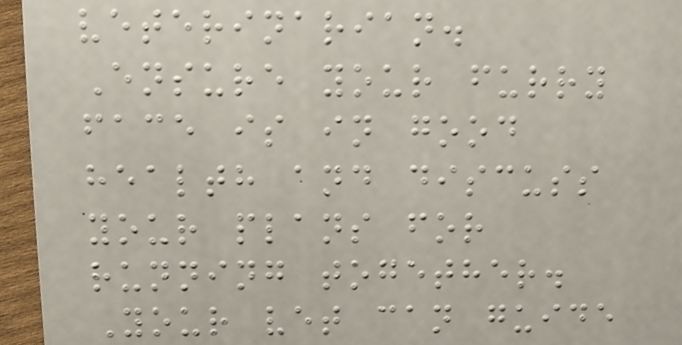veterinarian.
Ensure your furry
face is in good
health and discuss
your plans for
running together.
Your vet can guide
